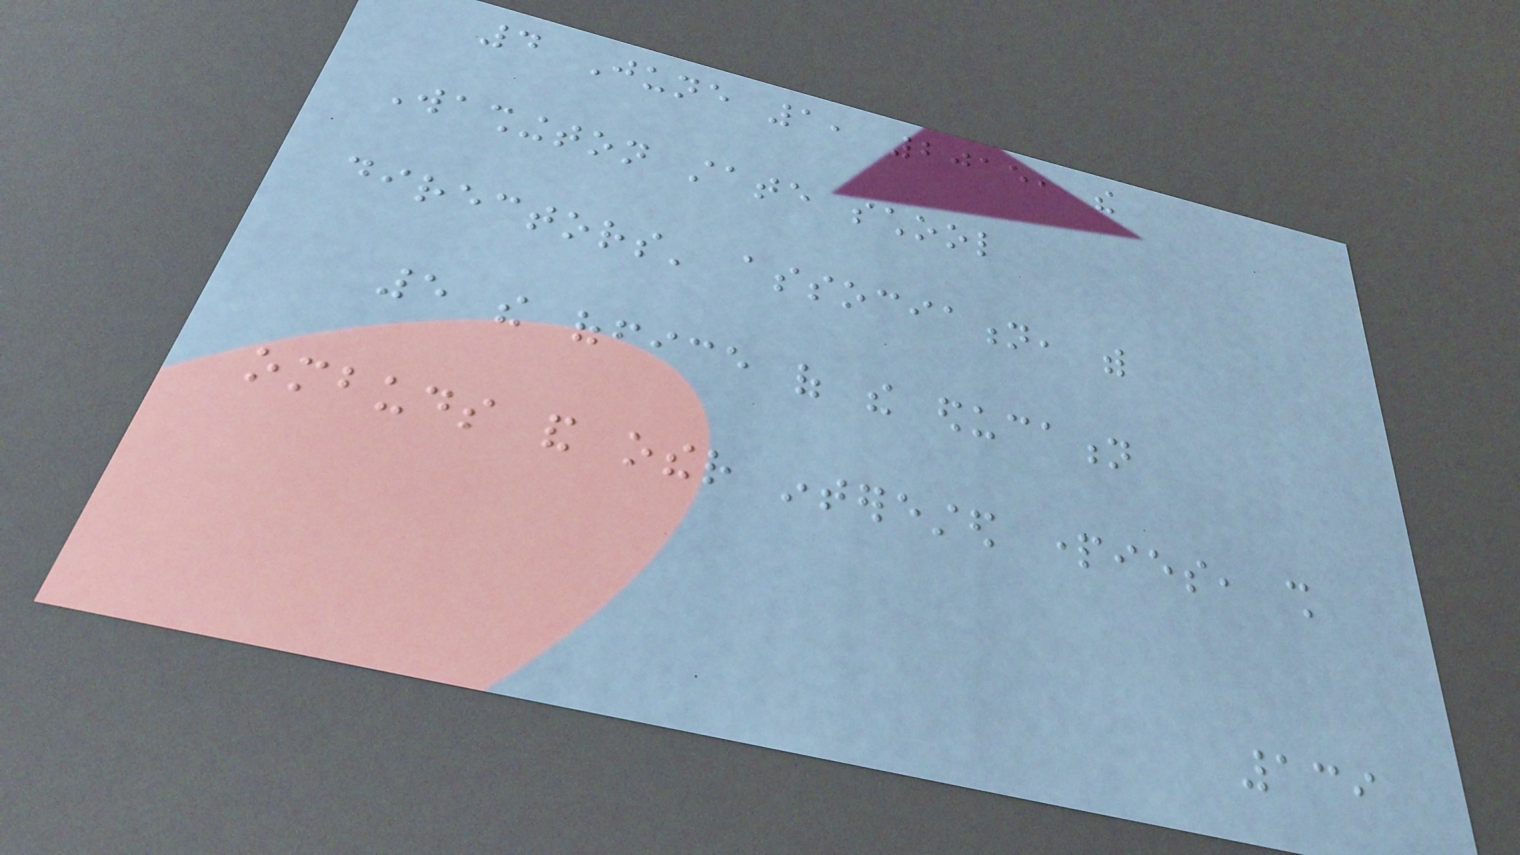4 June 1, 2015, the
Washington state school
directors' association, with
5 the office of the education
ombuds and other interested parties, shall
139
